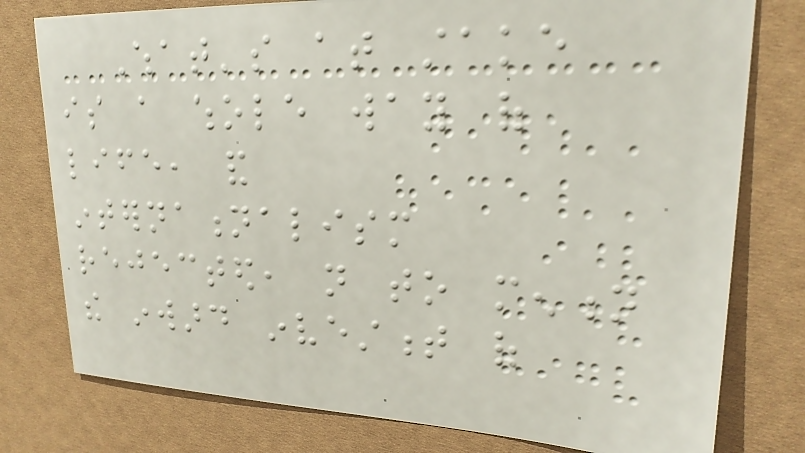What's at stake
is a whole way of
life, and
internationalism
rejected, not to mention
the inward investment of
